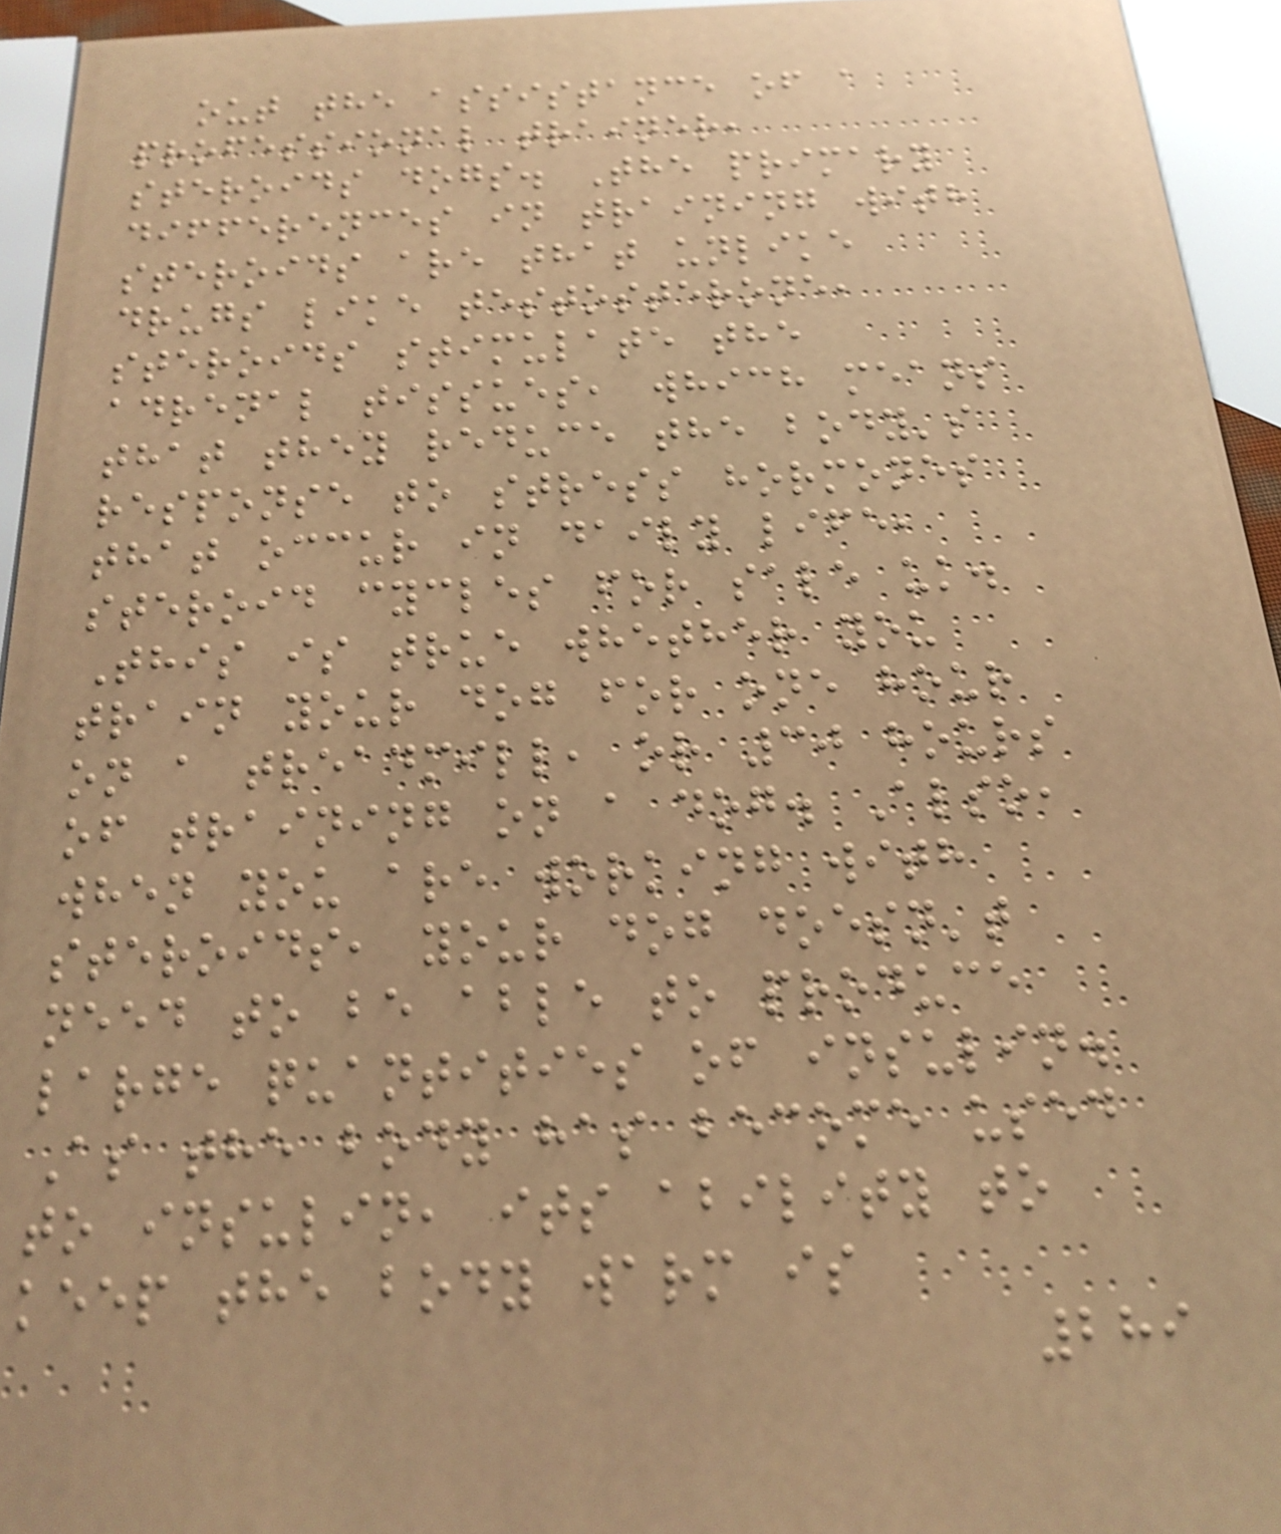out the assistance of a
professional trainer,
steroids dogs. The primary
differences in training with
steroids are that unlike
drugs like testosterone,
steroids stimulate the
adrenal tissues, which means
that they reduce the body's
response to stress hormones
that occur in daily life,
steroid cycles for sale uk.
This is true whether you
train your dog for one hour
on a treadmill, or 30 hours
of training on a dog. Also,
when you are working with
steroids, your dog doesn't
need to be able to produce
large quantities of insulin.
As the body has become used
to insulin, its ability to
keep the body warm is
289
